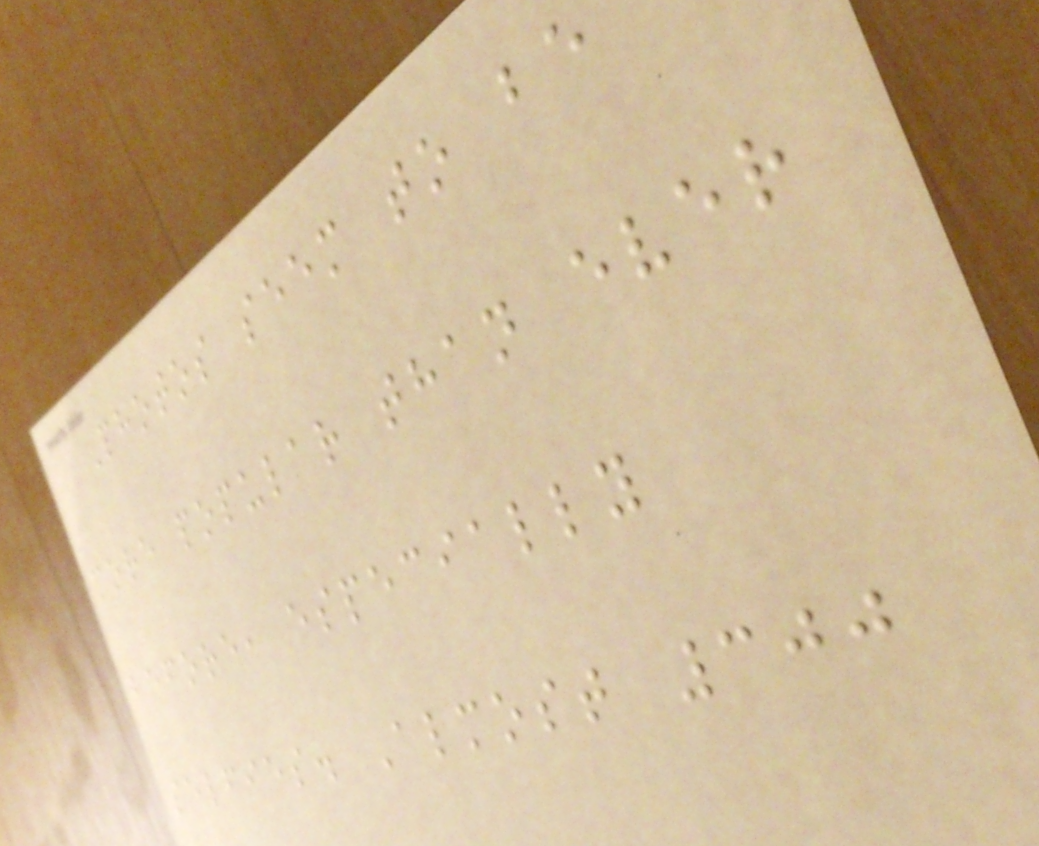Photos seem to be
more popular than ever
before, especially
selfies. Almost 300
